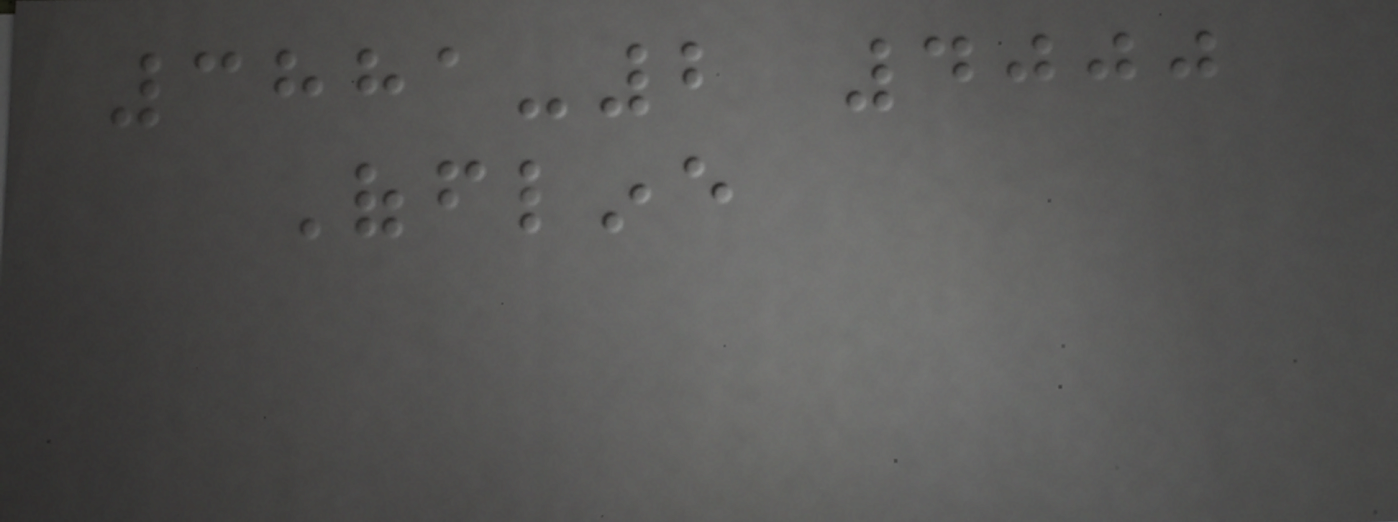3881-2 4000
Offline
